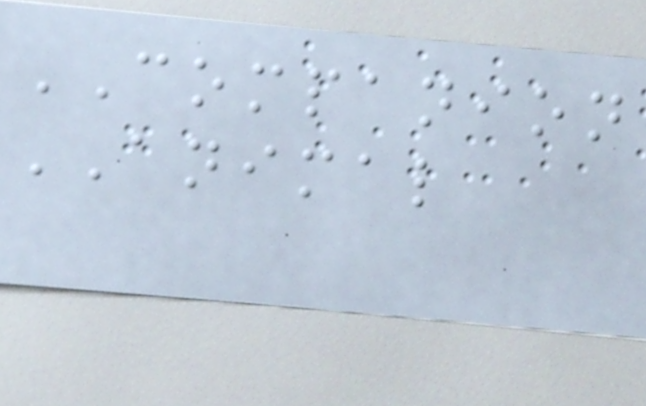COMPANION
ANIMAL
